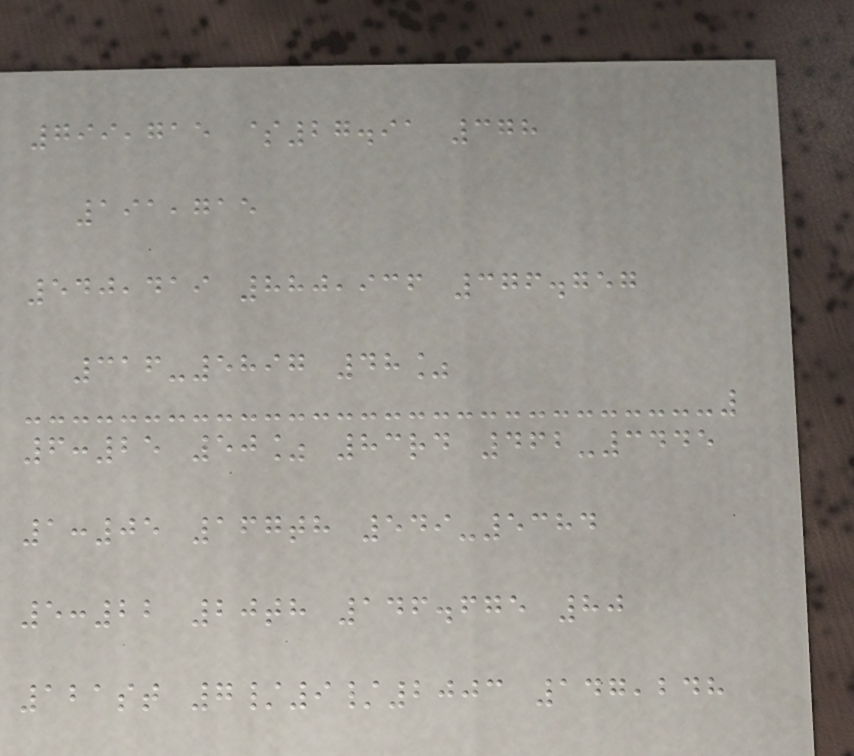799,715 $27.91 378
191,715
540,419 880,936 376.757
316-5897 48%
6:25 50% 83rd 462-3445
1:05 167th 549-5384
5:22 20th 146.675 80
121st 7/9/2003 147,248
